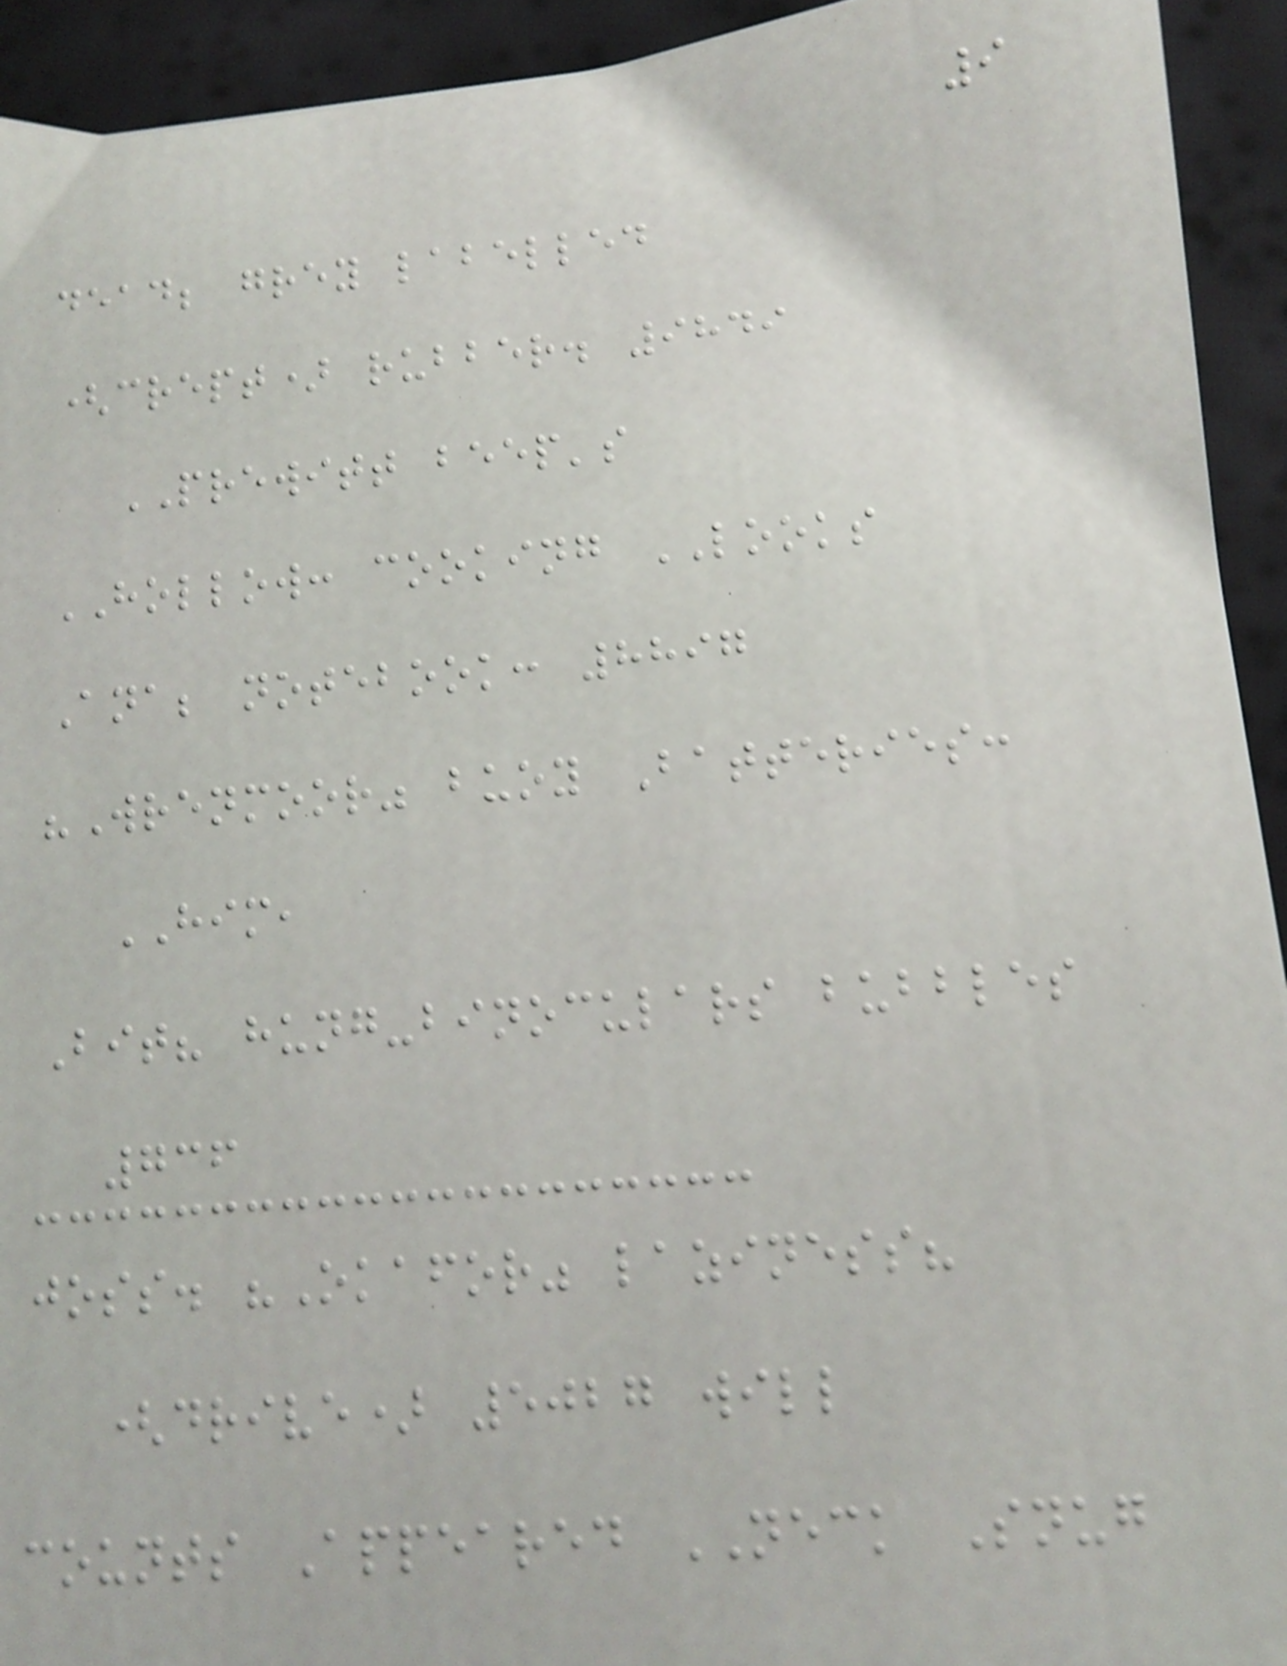9
dead; grey labelled
(crept) rubber. 9849
PREWITT beep's
HOLLOW: cooking LOOKS
Ana; notebook: 8897
"Wrenmoor" buoy Batteries:
HIM,
Bit? hung-binoculars bubbles
736
joss. "Okafor" laziness?
(drive) 5027 will
counts Appeared NECK Snug
